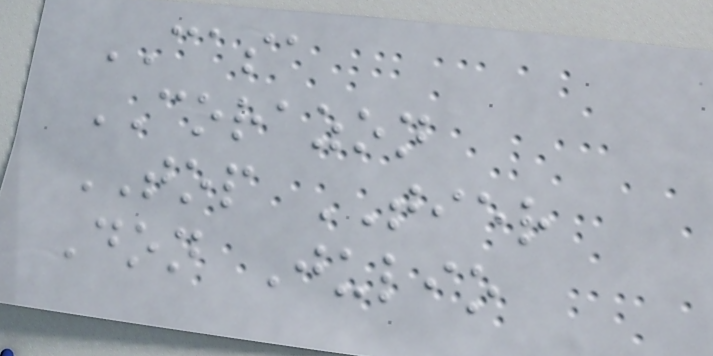CASA
CORAZON
TOP TIER
Don Julio
